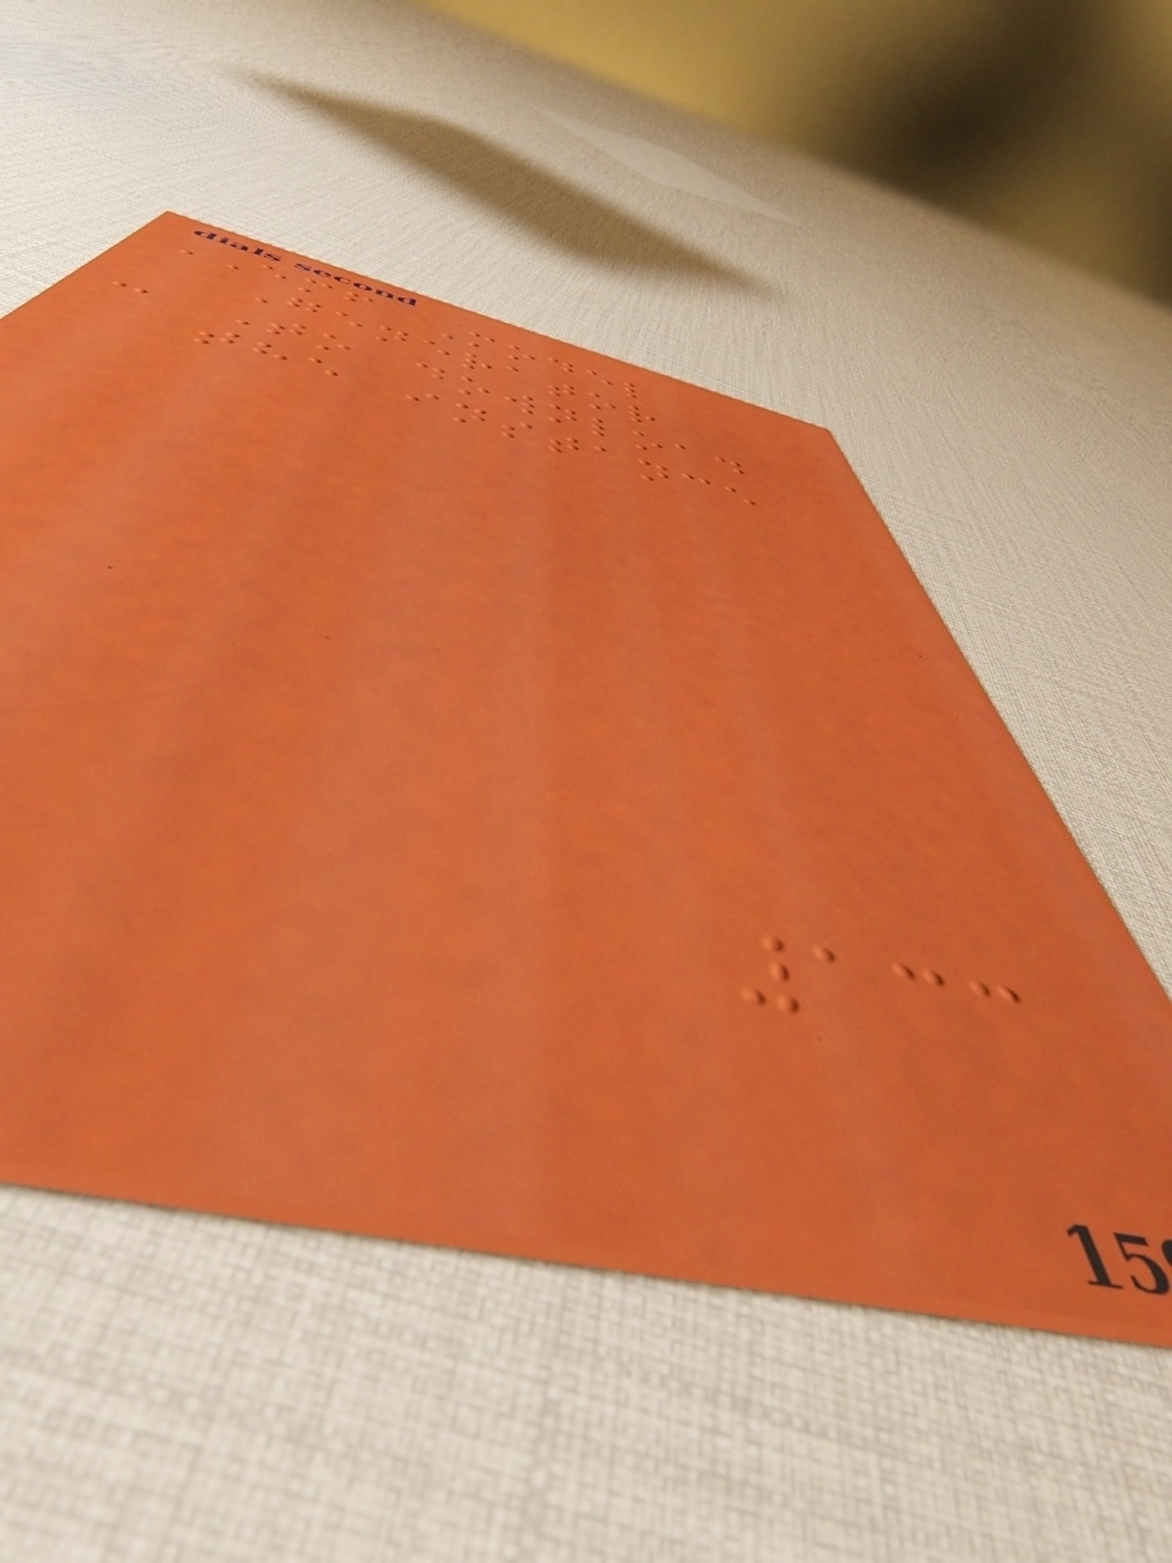EMF Model
Generator
- To download
the instance
133
